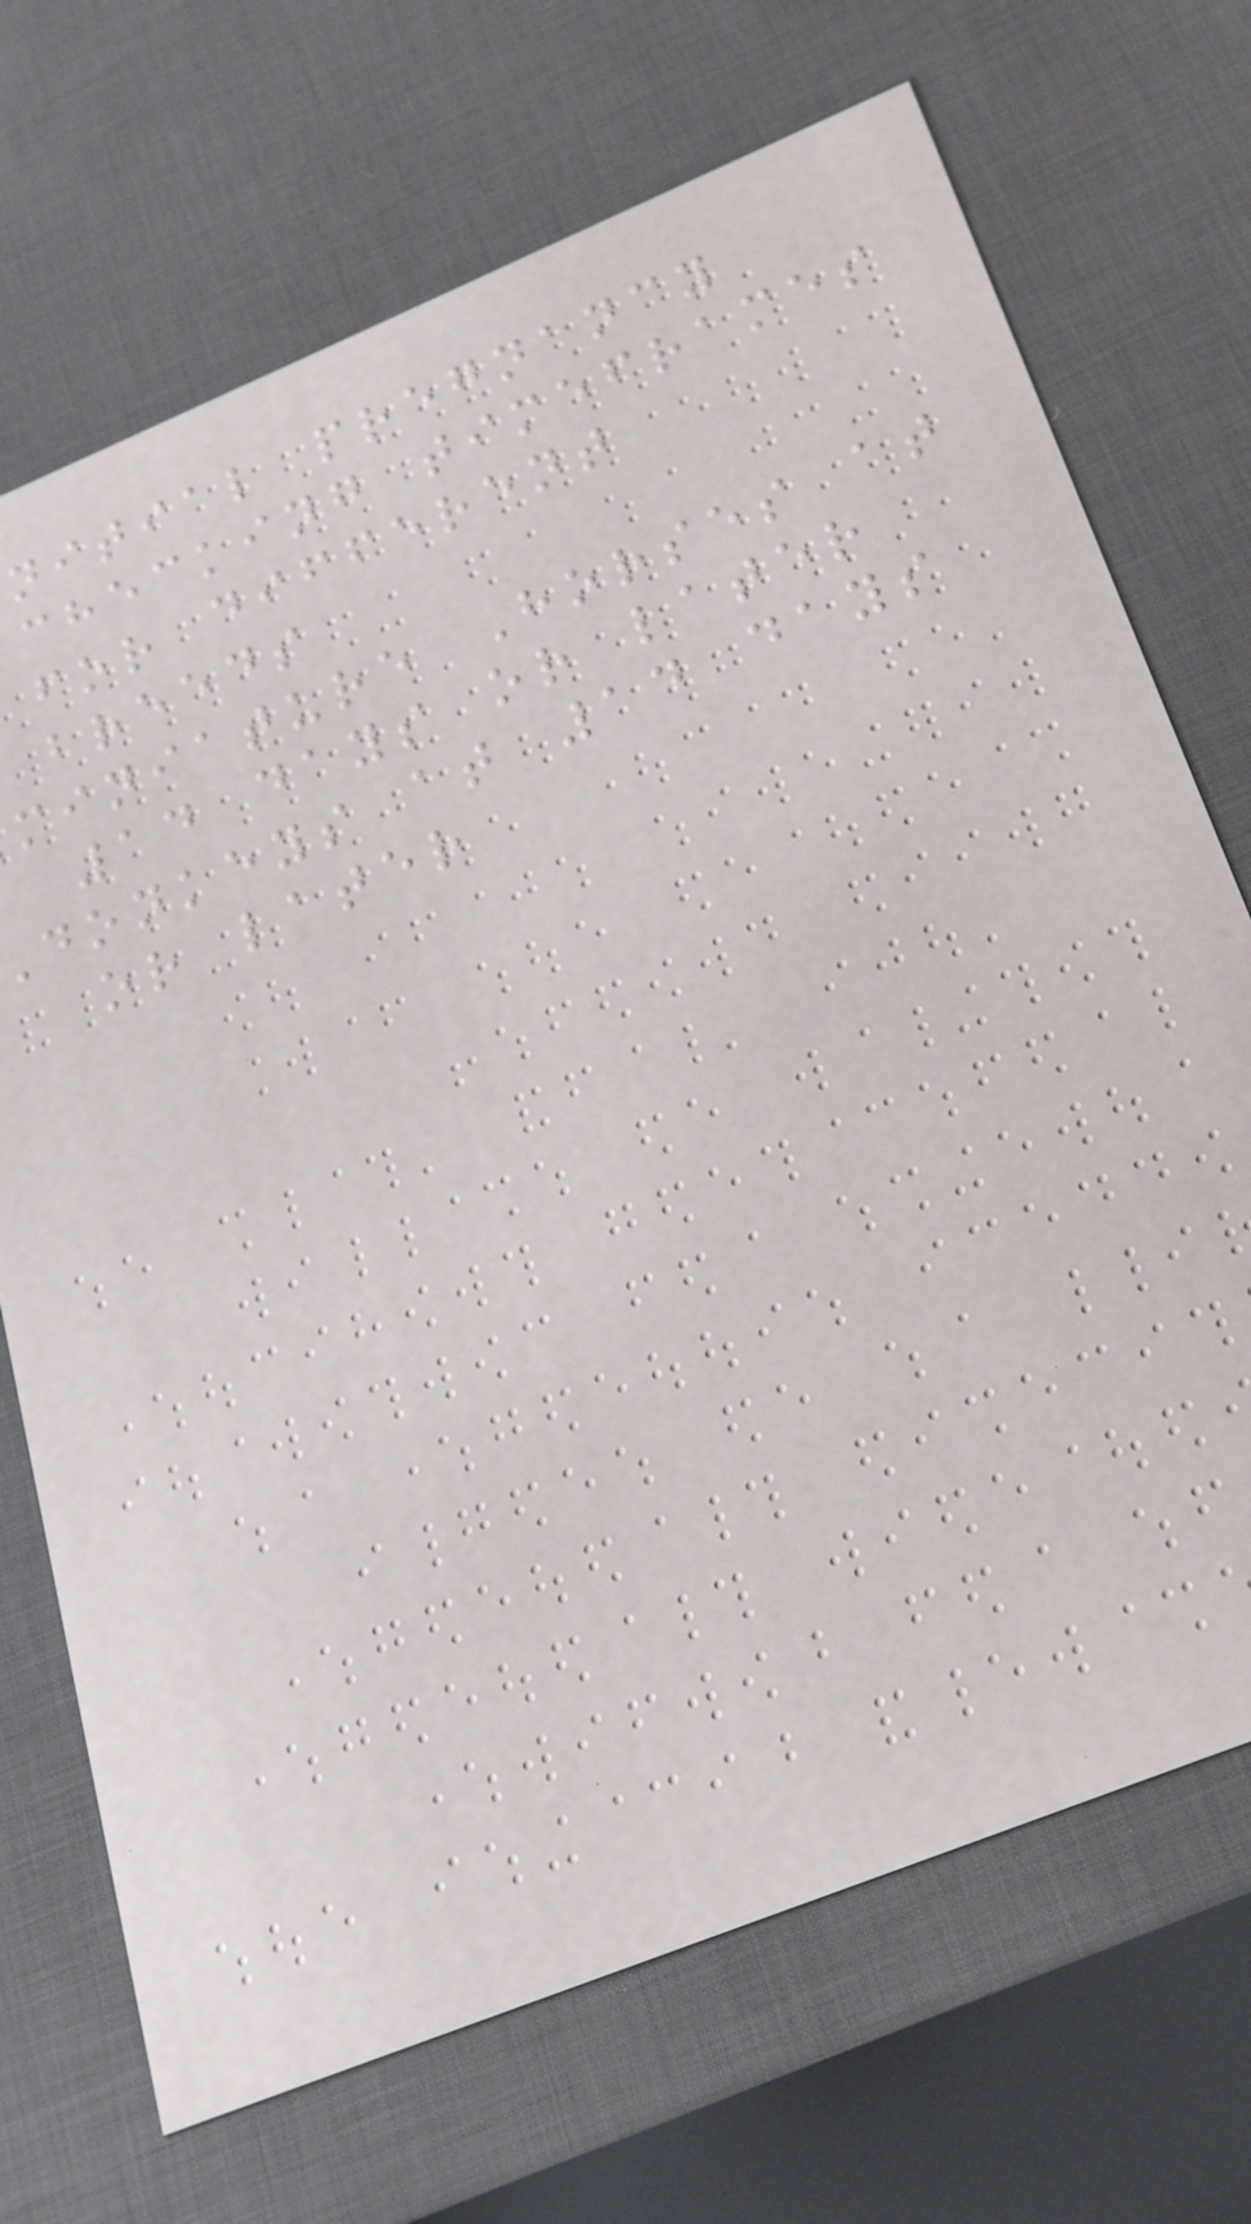nitial pregnancy
checking timeframes
for different
breeds
miniature Horses at
14 days or later
donkeys at 14 days
or later
